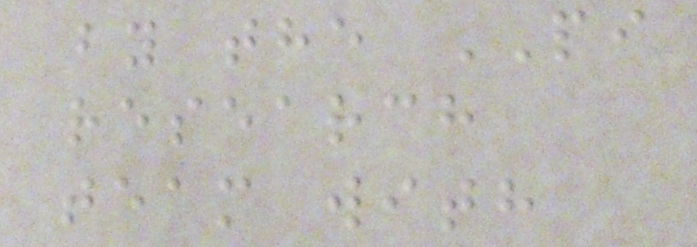by the PI
research
team with
